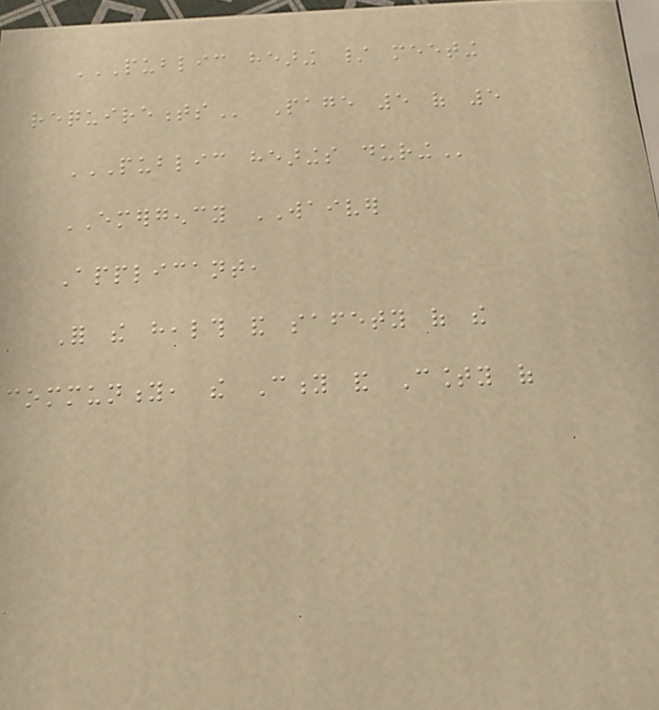PUBLIC HEARING / MEETING
REQUIREMENTS Page 5 of 5
PUBLIC HEARINGS DURING
EMERGENCY WAIVER
Applicant,
For the health and safety of the
community, the City and County of
